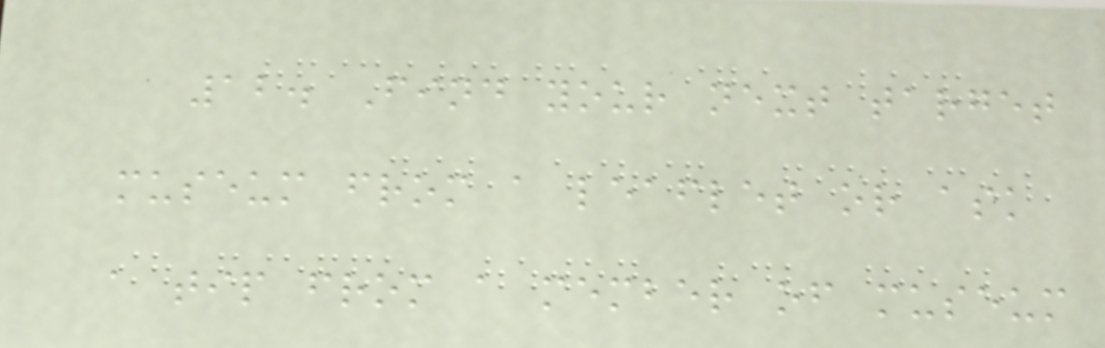12. Find your next target
museum from a leaflet or ask
a tip from a member of museum
